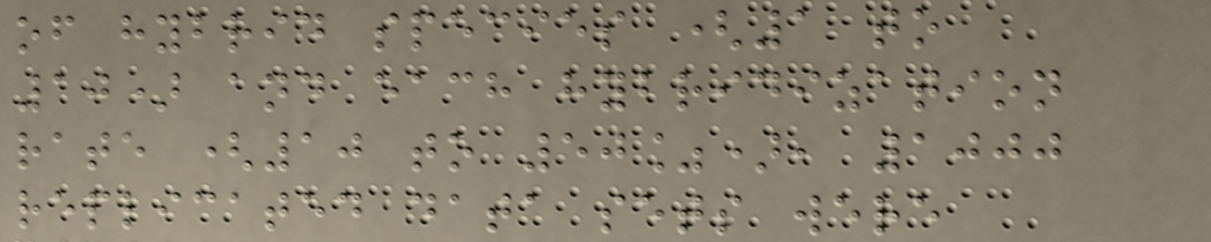of hybrid species (1 to
10) and each hybridization
rate (10 to 50%), 1000
replicated data sets were
